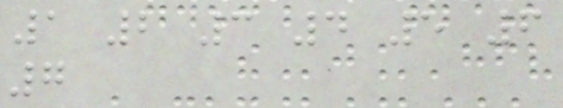1 2 3 4 5 6
7
